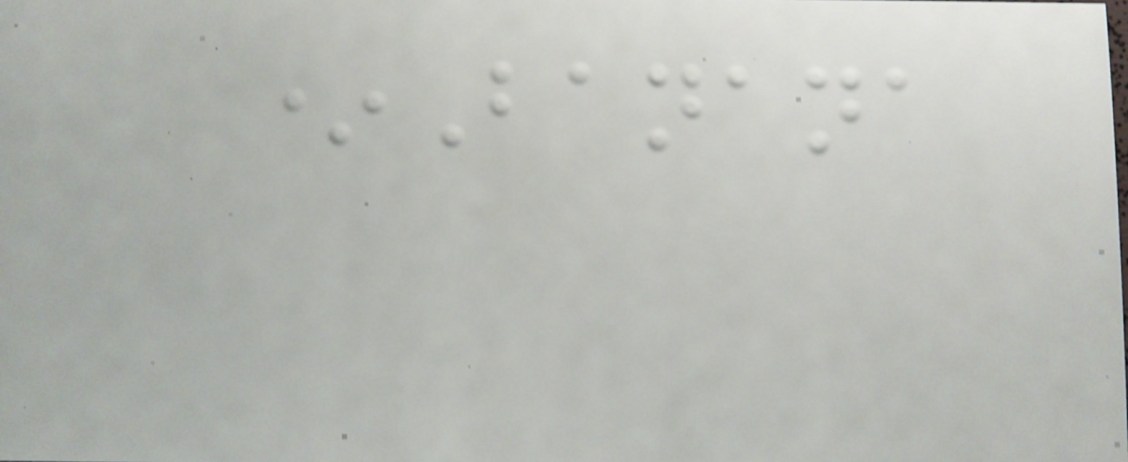*Banana
